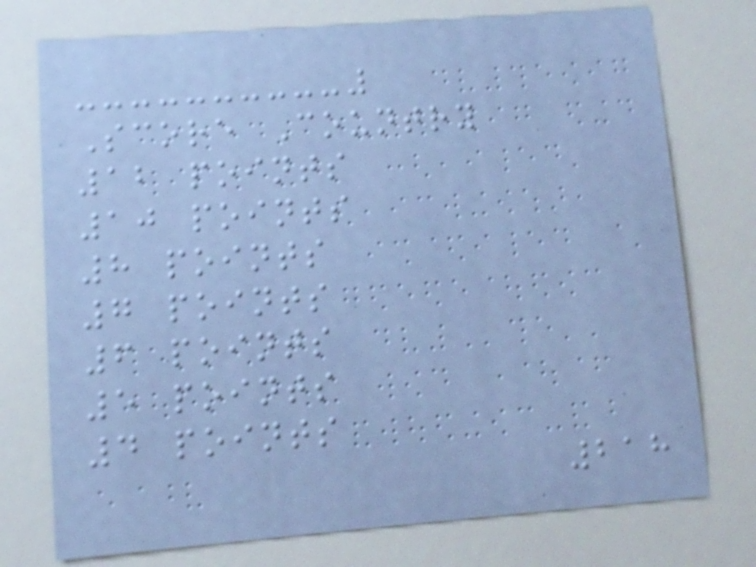Score Country
12 points
10 points
8 points
7 points
6 points
5 points
4 points
218
